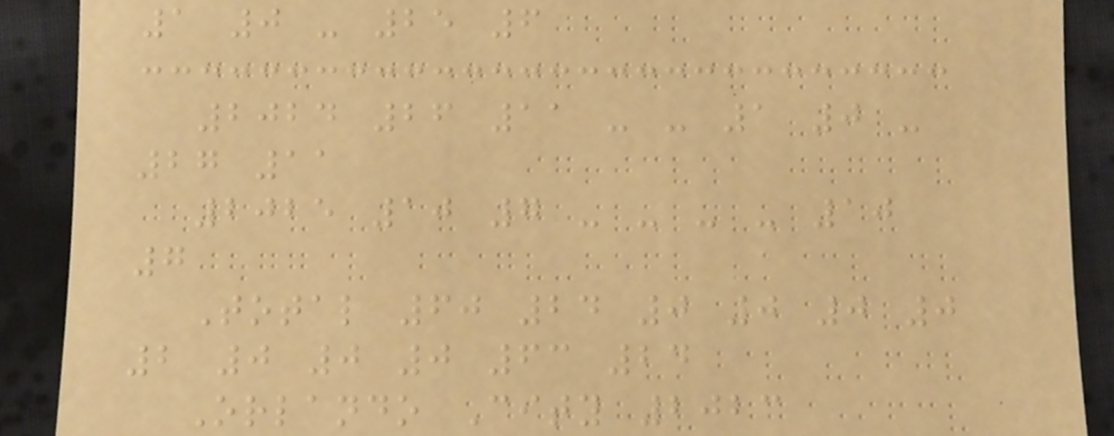1 0 - 25 6
2024 26 11 - - 1 0 -
27 11
2025 10 7 - - - - 10
7
Total 60 24 0 0 0 0
2 0 0 0 63 24
Orlando City 2023
